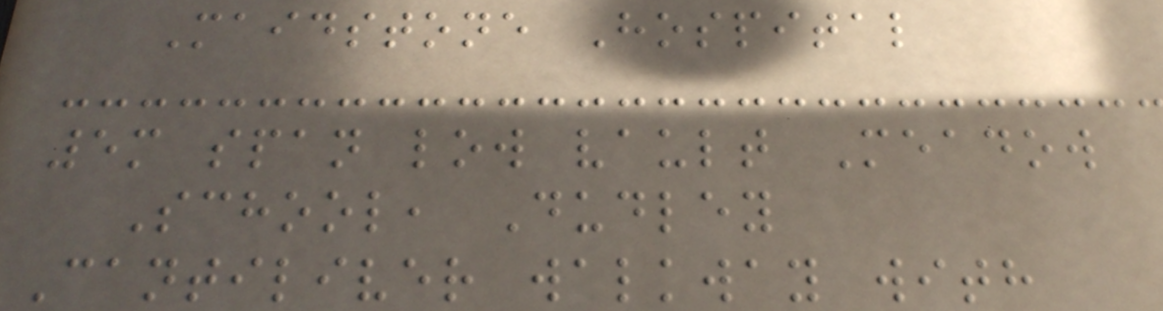Maidstone Hospital
5m span low vault Meadow
School, Dudley
Cantiliver walkway with
